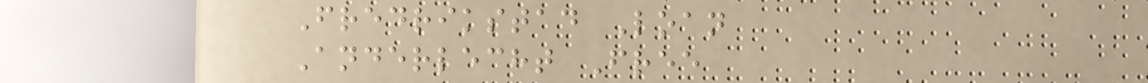Fredrikstad Loan
Anderlecht Free
